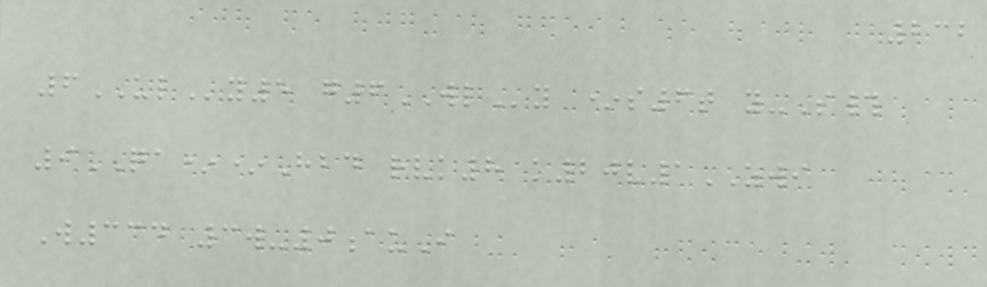232
6ULy5 g6WLy *s6t y-S#
9QA**Hbd rvk8 k20v1ZWI
W334 3w-0auI
